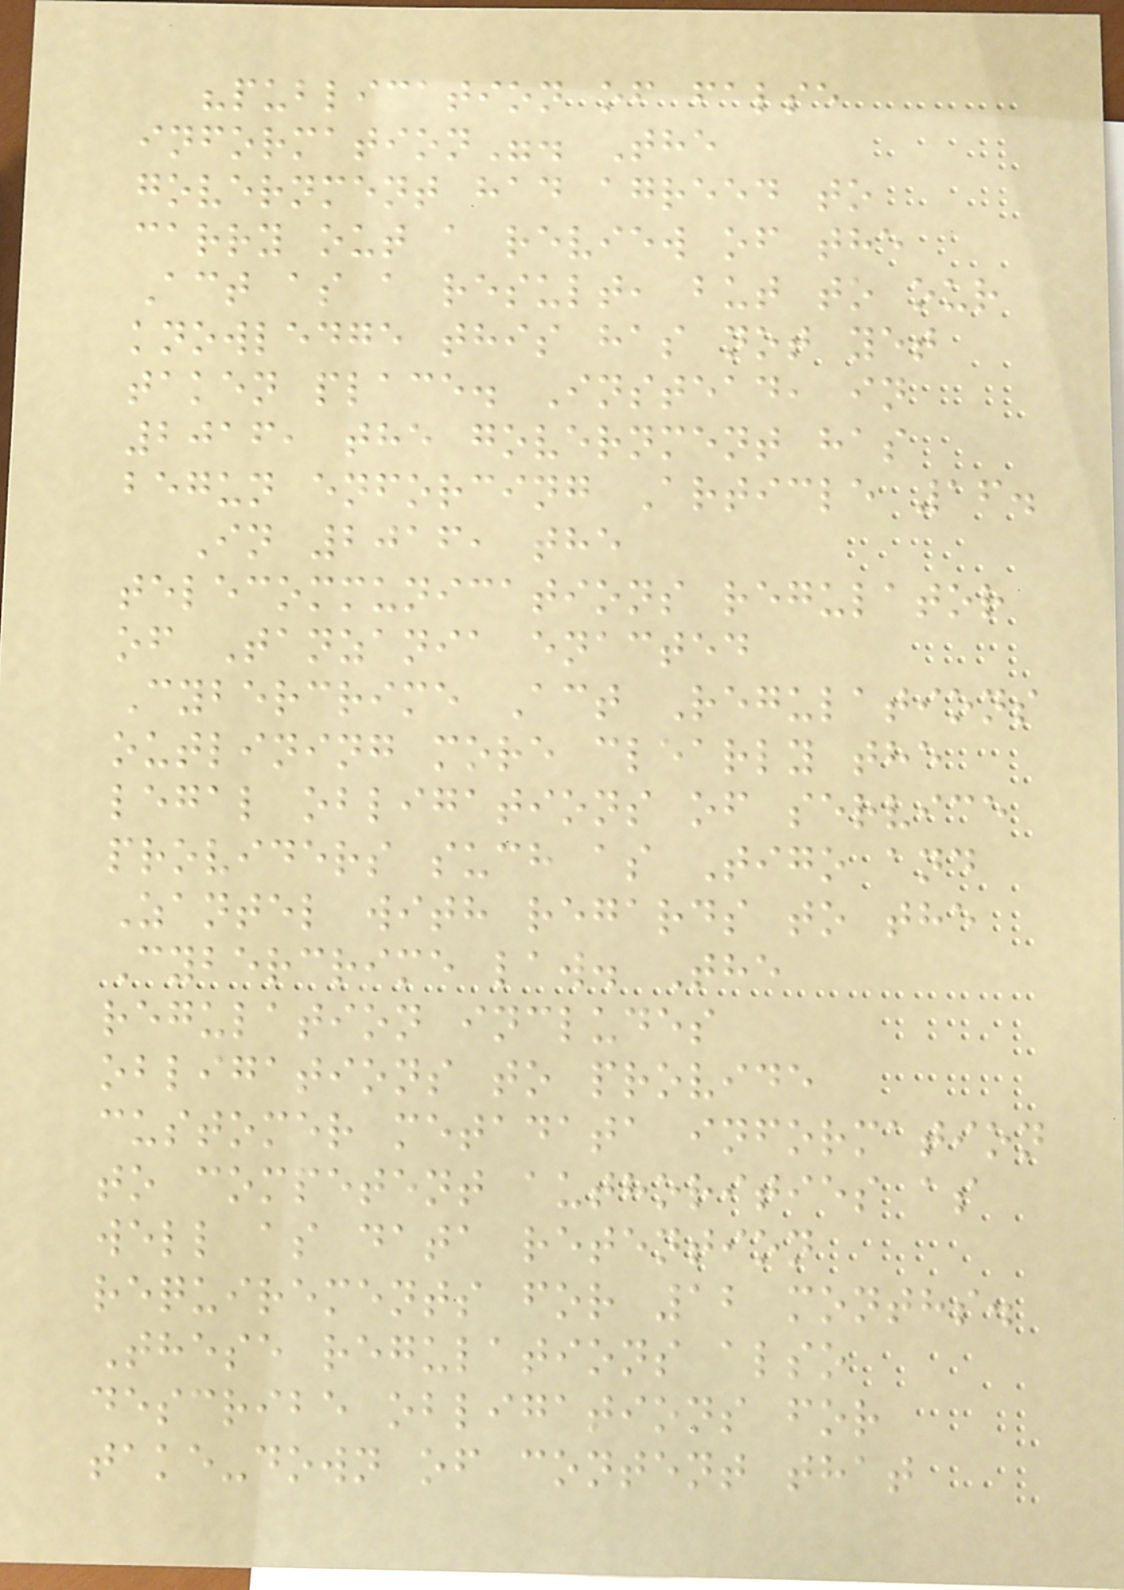"publication of false
information". The
government had agreed to
carry out a review of the
Act as a result, but to our
knowledge this has not yet
taken place. Instead, in
2016, the government has
begun enforcing Article 16.
In 2016, the
telecommunications regulator
of Tanzania enacted
Cybercrime Act Regulations
outlining more clearly the
legal obligations of service
providers such as Tigo and
Zantel with regards to the
Cybercrime law. The
regulation includes
obligations to provide
customer metadata information
to competent authorities as
well as data retention
requirements for 12 months.
These regulations also
describe obligations for
take-down of content that
